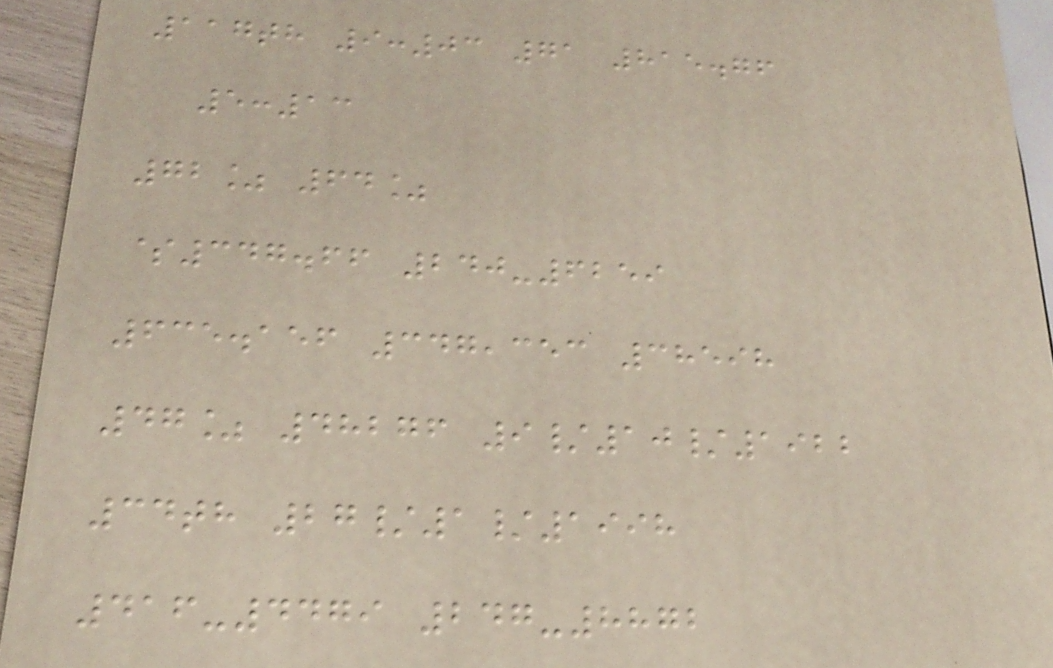117th 9:03 71 815.76
5:13
72% 64%
$347.66 240-6259
635.156 347,353 38598
47% 48276 9/10/1922
34th 27/1/1998
416-4479 247-8872
